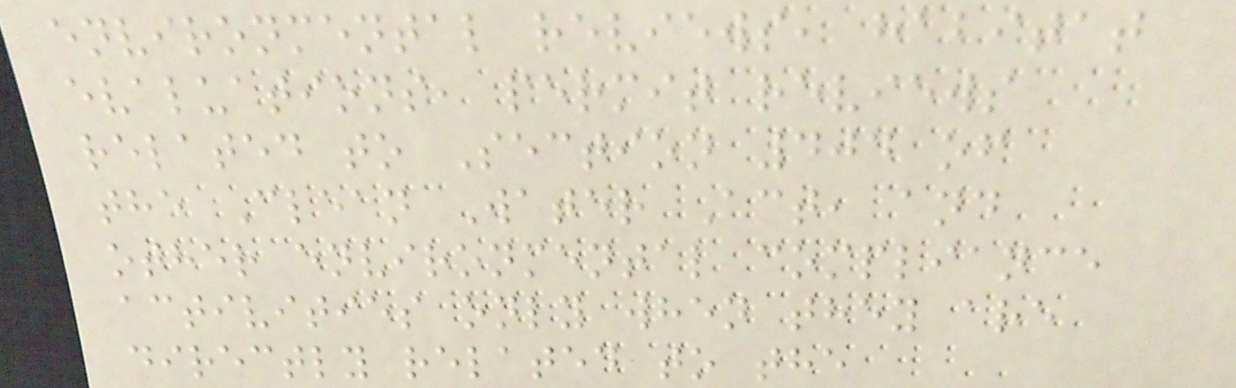environmental reviews, habitat
evaluations, permit reviews
related to Section 404 of
the Clean Water Act, and
other environmental compliance
activities only when they are
directly related to the
